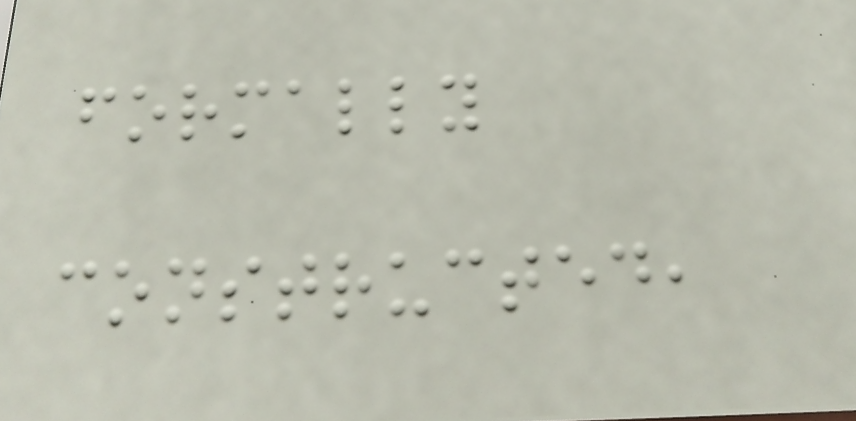formally
constructed,
